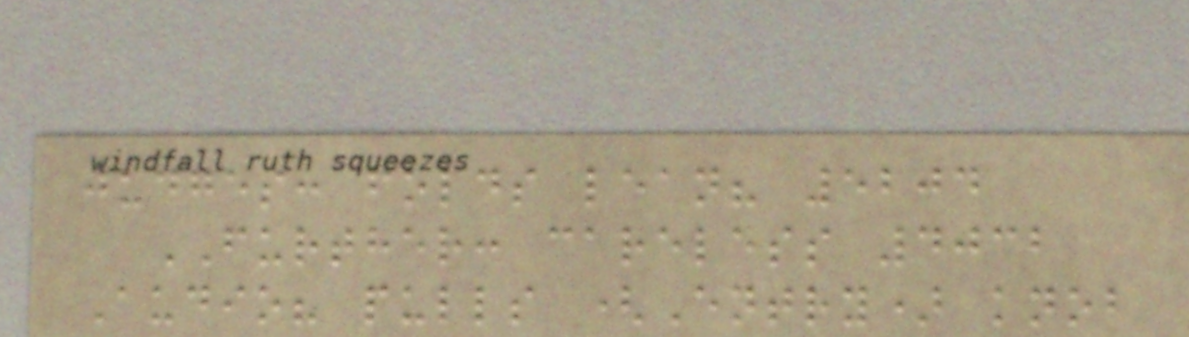judges: folds lean? 5204
FURTHER: careless 4032
Audio? pulls (Entry) knob
